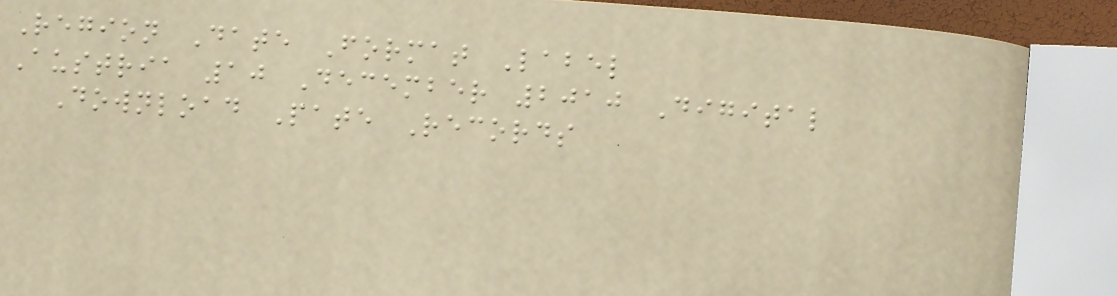Region Date Format Label
Austria 10 December 2010 Digital
Download Pate Records
